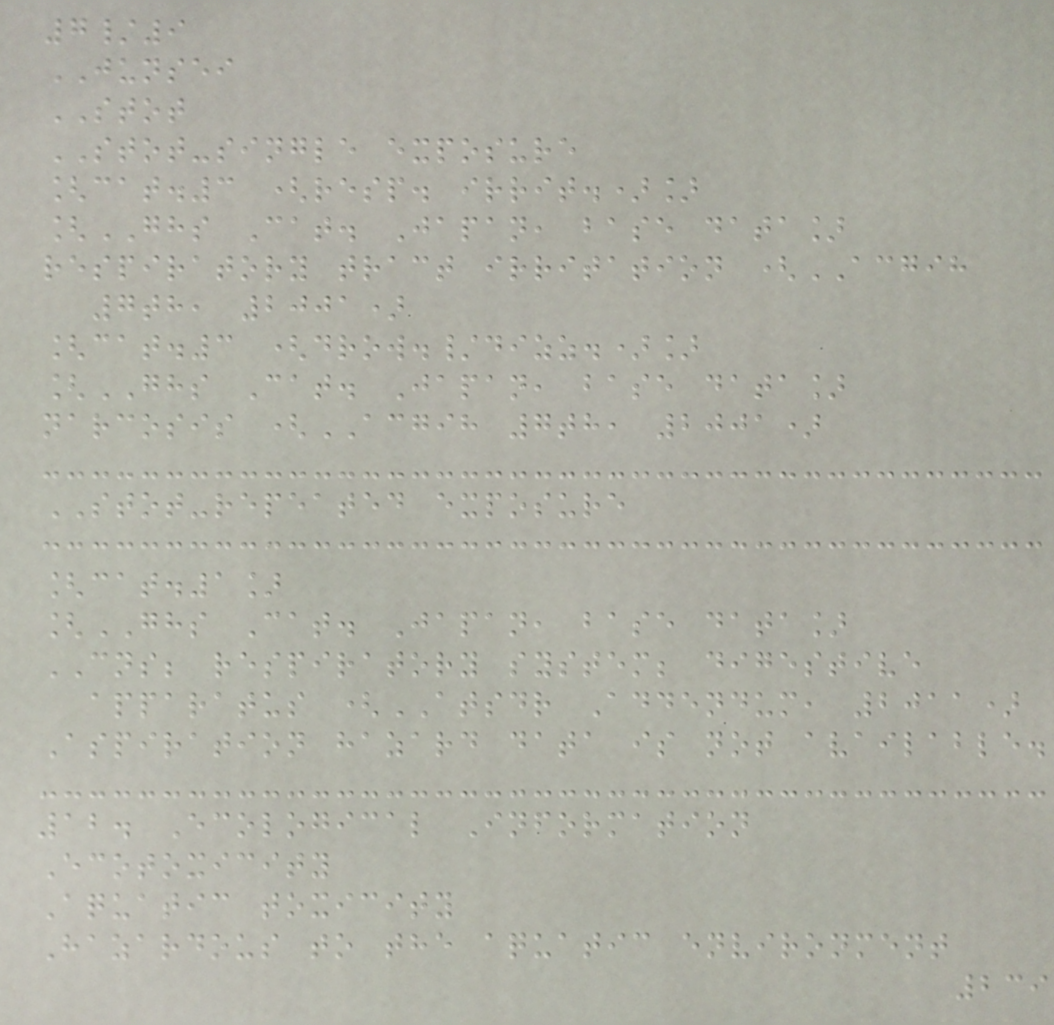7/9
JUNSEI
STOT
STOT-single exposure
[cat.3 (resp. irrit.)]
[GHS Cat. Japan, base data]
respiratory tract irritation (ACGIH
7th, 2001)
[cat.3 (drow./dizz.)]
[GHS Cat. Japan, base data]
narcosis (ACGIH 7th, 2001)
STOT-repeated exposure
[cat.1]
[GHS Cat. Japan, base data]
CNS; respiratory system; digestive
apparatus (ATSDR Addendum, 2011)
Aspiration hazard data is not available.
12. Ecological Information
Ecotoxicity
Aquatic toxicity
Hazardous to the aquatic environment
239
